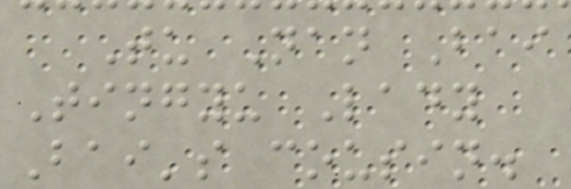Tu Nan Bai
Tingyu Lady
Bai's cousin.
